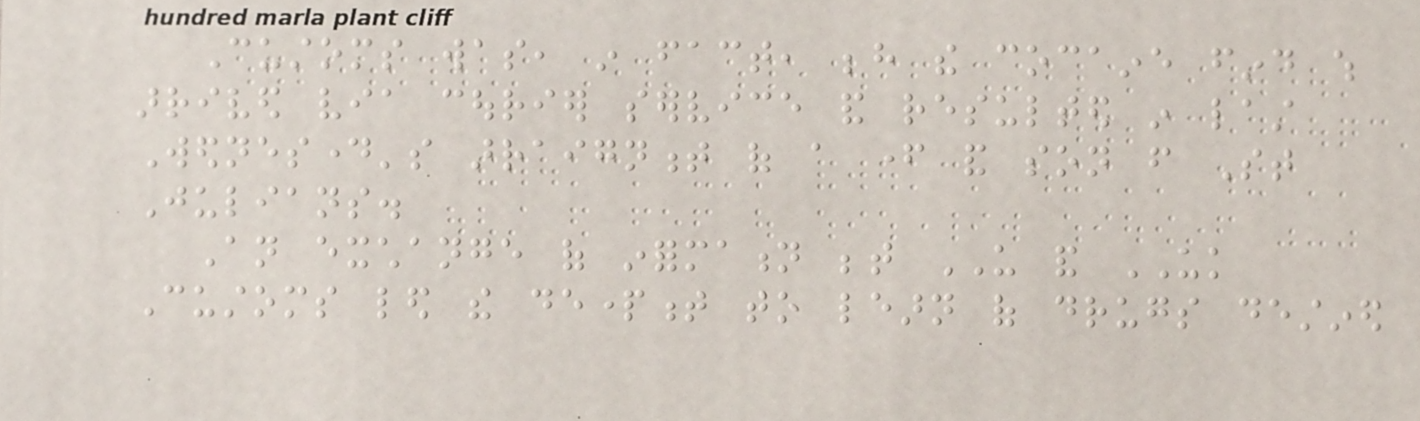Customs was, in fact, behind the cocaine find which
arrived via courier service and resulted in last
Wednesday's arraignment of a father and son from St
Julians.
An exchange of information between US and UK
Customs led the department to learn of drugs destined
